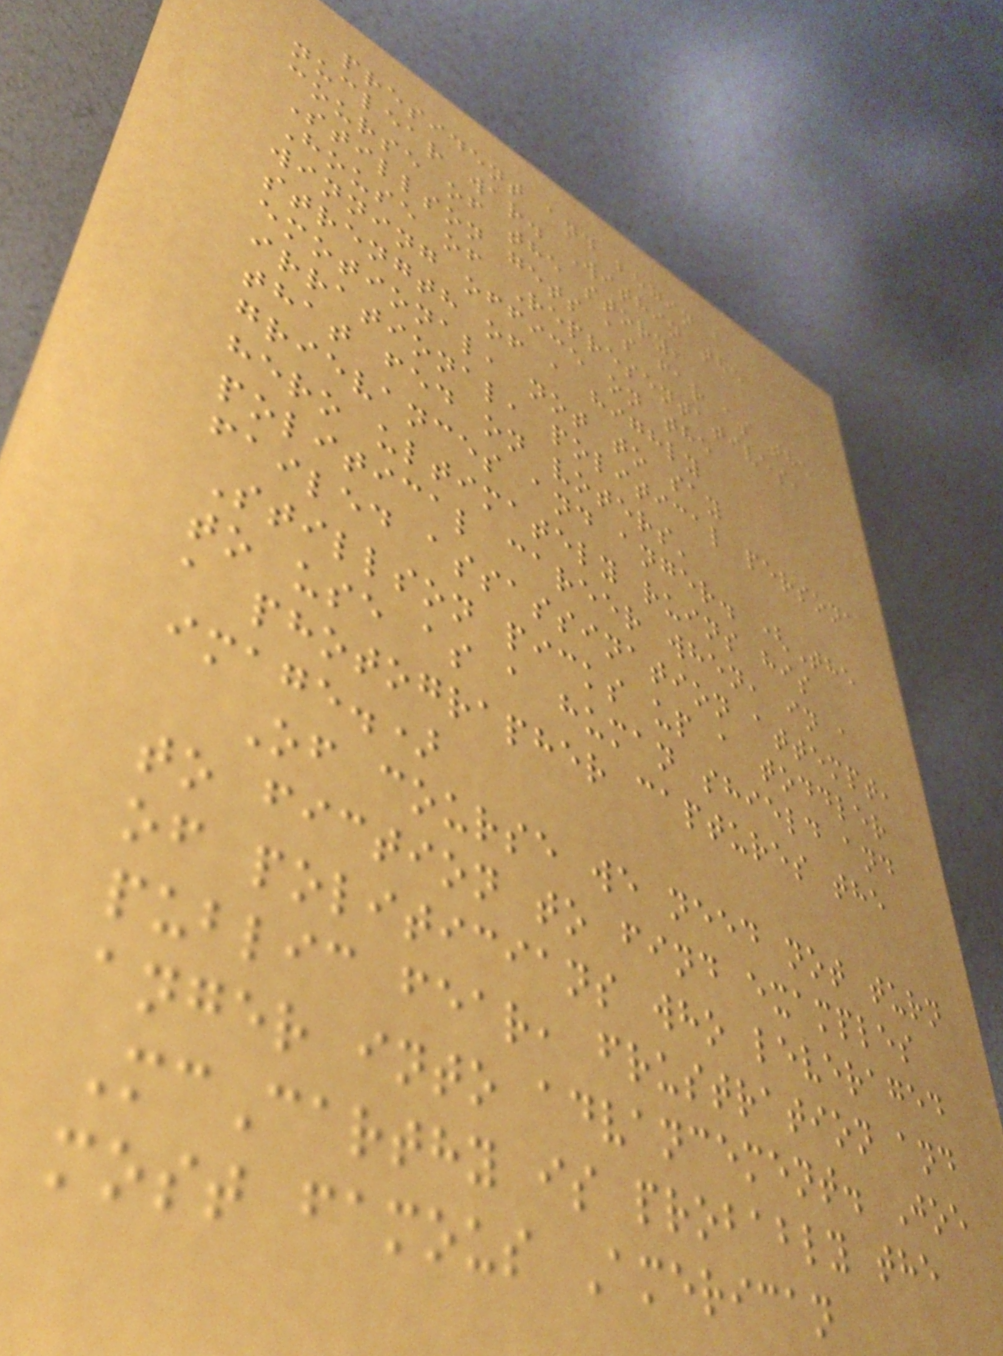president and begin a
nuclear war. Within the
course of the story,
Stillson gets as far as the
House of Representatives,
winning office on the
strength of a highly
emotional, not to say
irrational, political persona
that fed on voters'
grievances and anger. (The
hero ultimately ruins his
political career when, in a
failed assassination attempt,
Stillson picks up a toddler
to use as a human shield and
a photographer captures the
image.)
Of course we need not turn
to fiction to find examples
of politicians who leveraged
public fear, frustration and
anger into advancement. Joe
McCarthy is probably the
most famous American
